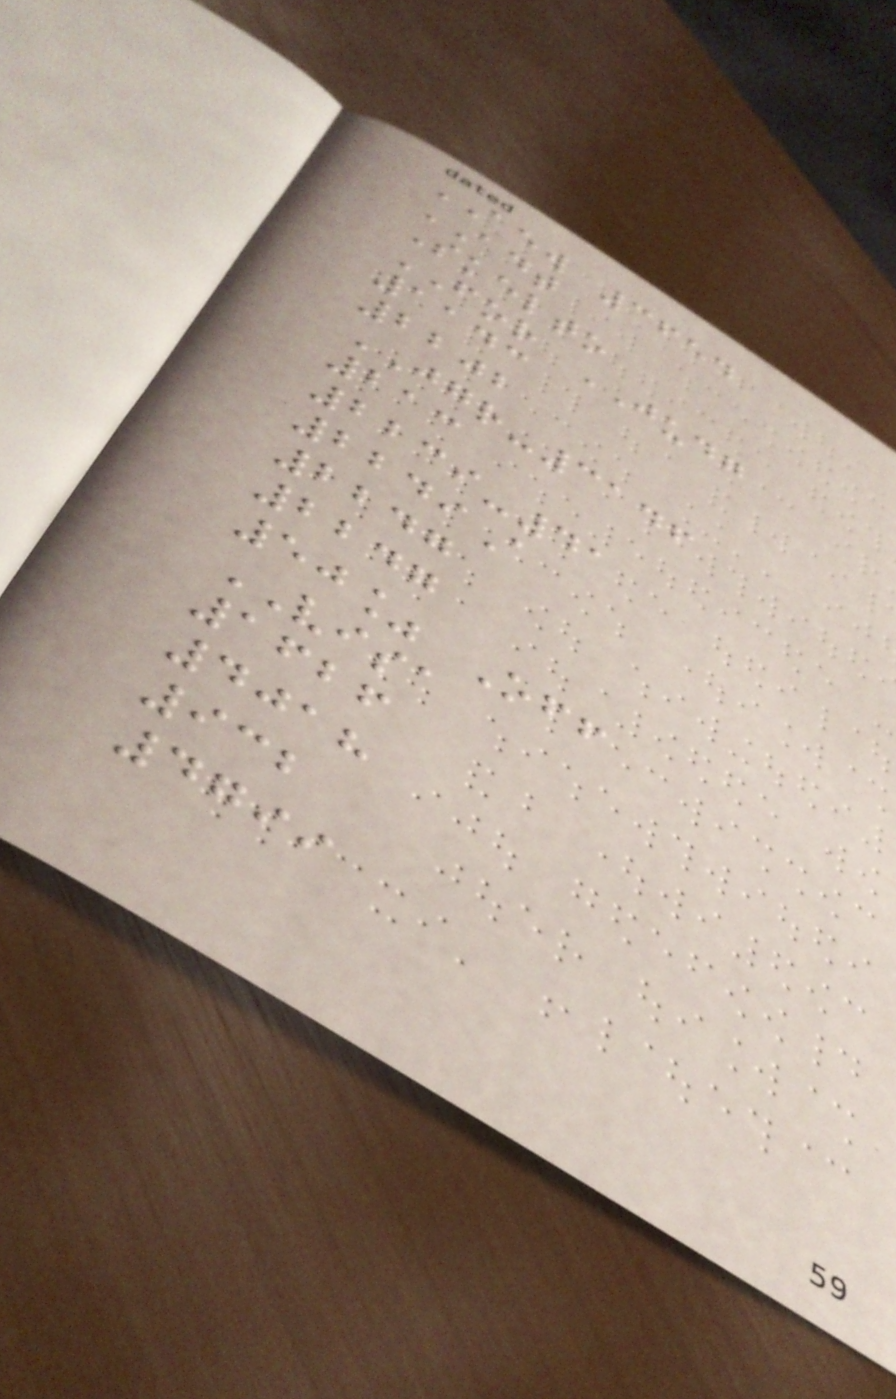AEW 3654
ADT
Skelto
FOR JUDG
1143
2202
JGR-3146
213
2239-41
2249A
2247
2247
50% Off
VISA
1626
4018
932
4799
